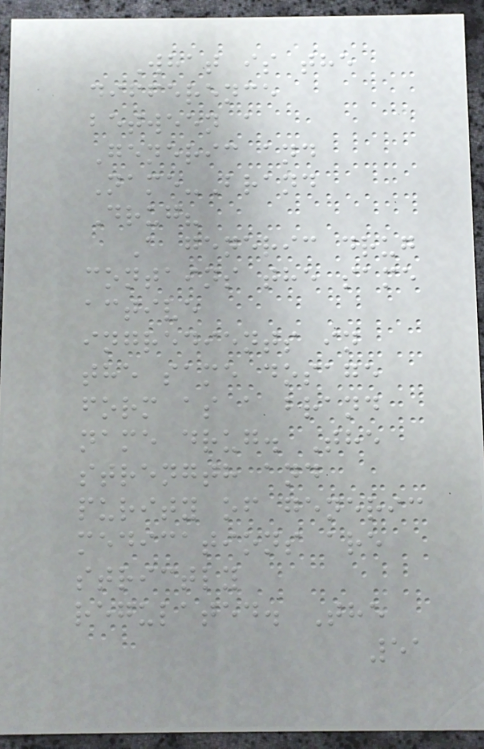What is the
difference
between a
Generic and
Name-Brand
Drug?
A generic drug
contains the same
active
ingredients in
the same dosage
form as a brand
name drug. The
strength and
purity of generic
medications are
strictly
regulated. The
51
